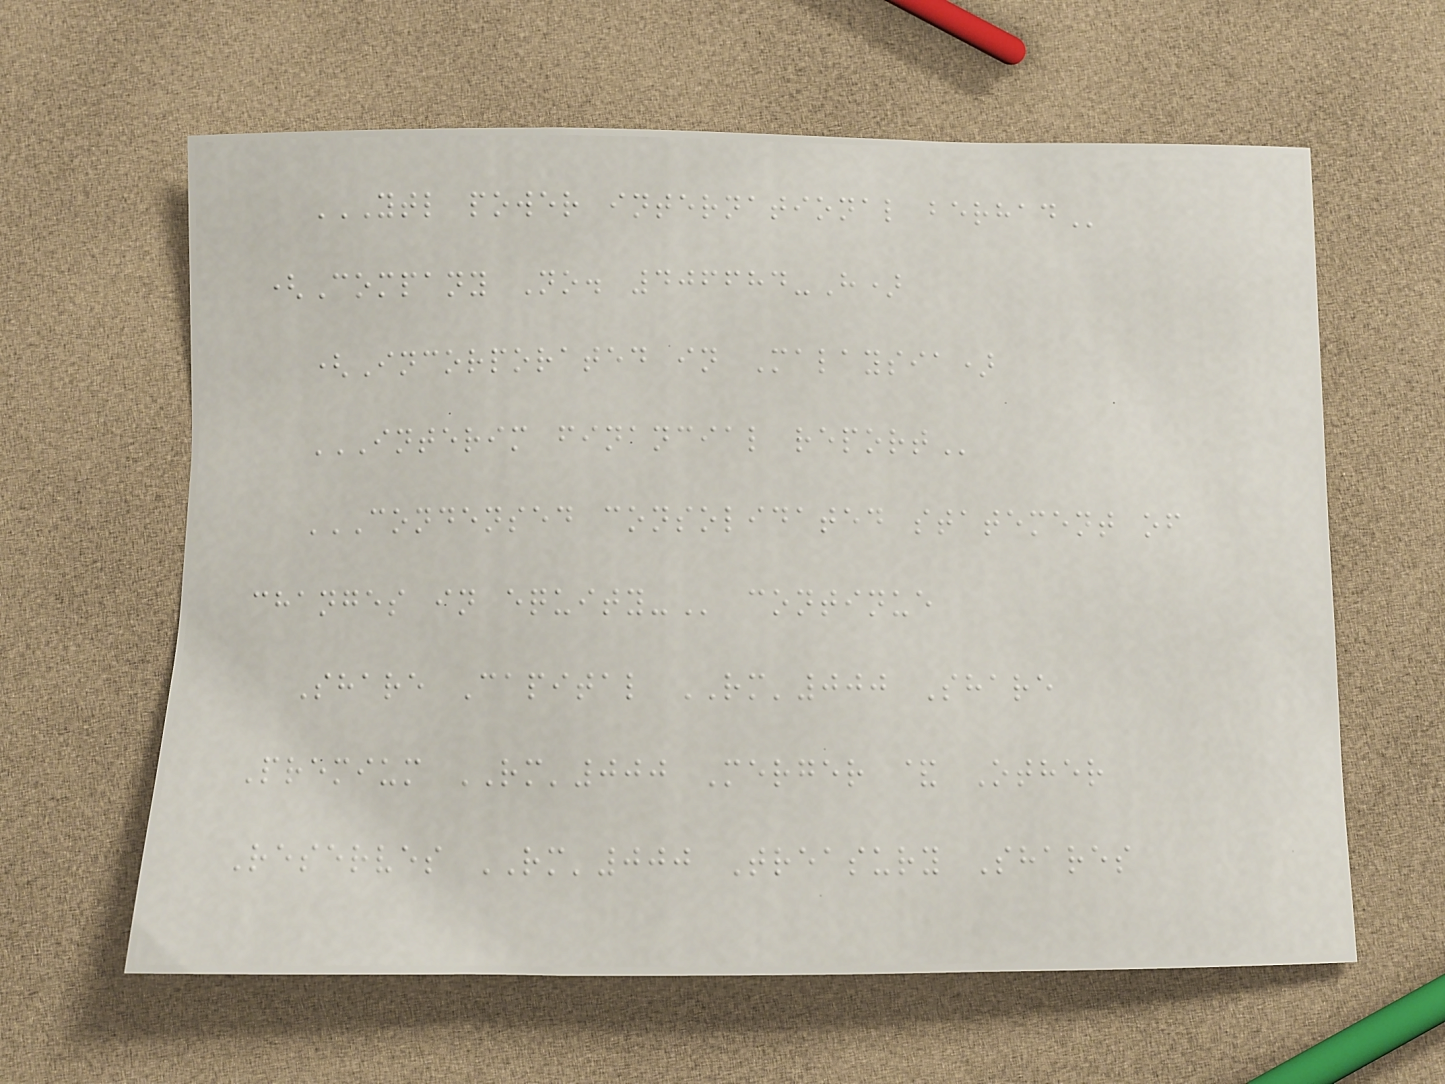YTL POWER INTERNATIONAL BERHAD
(Company No. 406684-H)
(Incorporated in Malaysia)
INTERIM FINANCIAL REPORT
CONDENSED CONSOLIDATED STATEMENT OF
CHANGES IN EQUITY- continue
Share Capital RM'000 Share
Premium RM'000 Merger & Other
Reserves RM'000 Treasury Shares
